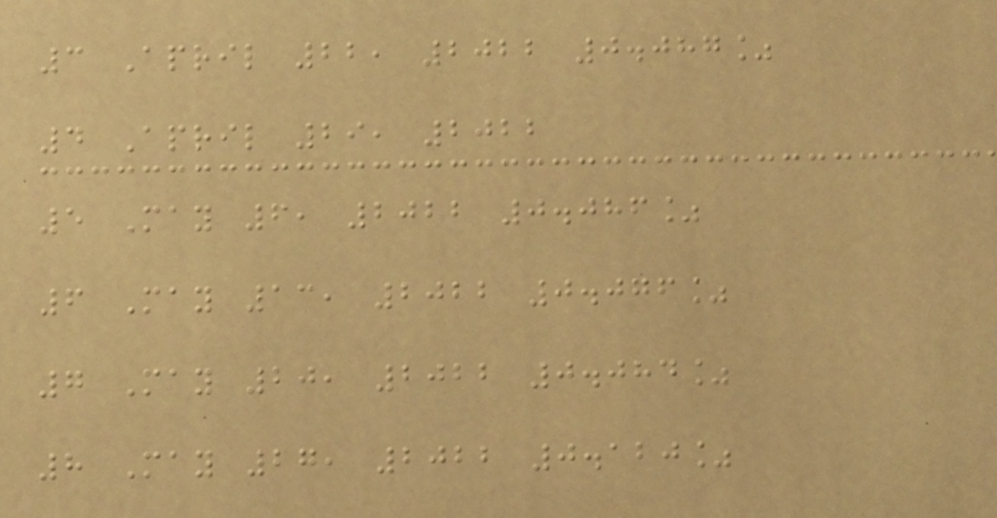3 April 22, 2022 0.087%
4 April 29, 2022
5 May 6, 2022 0.086%
6 May 13, 2022 0.076%
7 May 20, 2022 0.084%
8 May 27, 2022 0.120%
